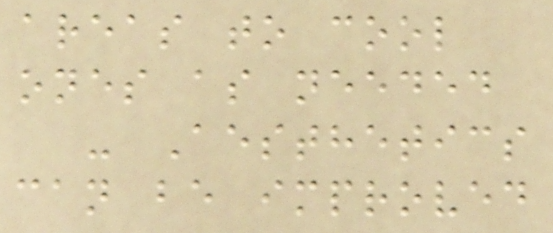areas to cool
ones as needed
- Aesthetics
can be improved
